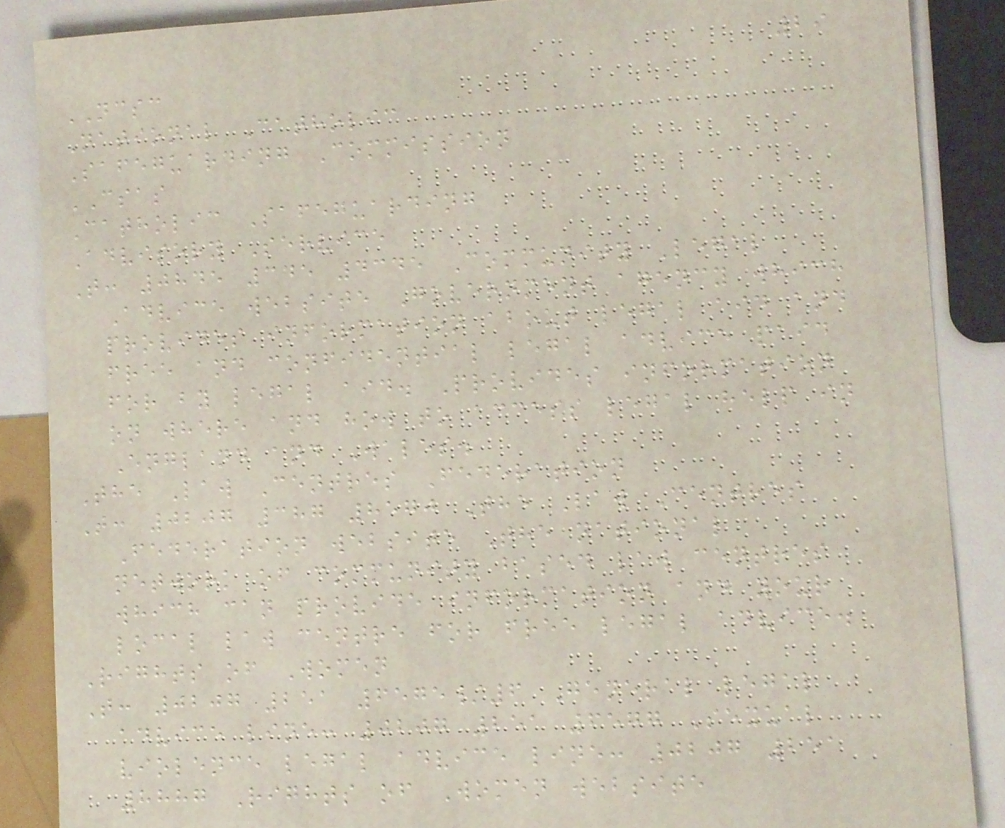29
NCSC
National Catholic
Safeguarding Commission
CSAS
Catholic Safeguarding
Advisory Service
T: 0845 345 4345 Community Legal
Advice website Government agency which
provides information about legal aid and
free and confidential legal advice paid
for by legal aid. Provides information
on where and how to access legal help in
England and Wales.
The Law Centres Federation
T: 0207 387 8570 The Law Centres
Federation website The national
network of community based law centres
which can provide information and your
local law centre for free legal advice.
Rights of Women
T: 0207 251 6575/6 General legal
advice line: 0207 251 6577 Sexual
violence legal advice line: 0207 251
8887 Rights of Women website
